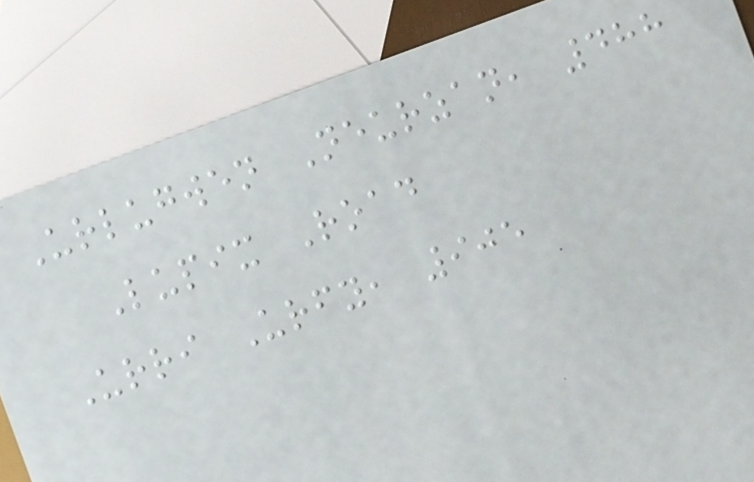Urlugwen Neurzan, 488
Lupix Road
Urri Urfy, 905
